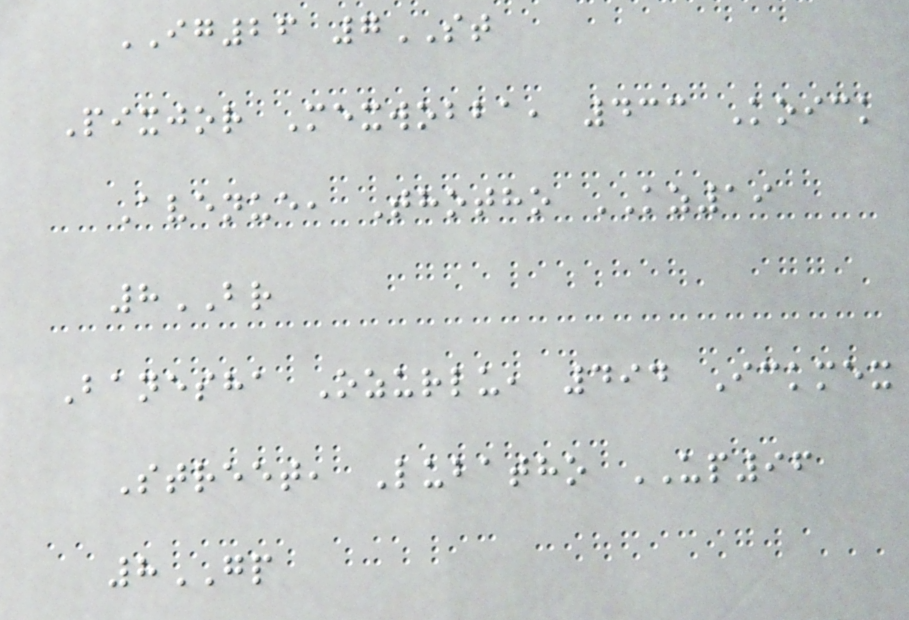IG26 7ST
Pixjor Mexwobba, 433 Koick
Avenue, Thotho KZ19
8BR
Banesha Ozurlu, 494 Ickmex
Street, Lubatho UP96
8GP
